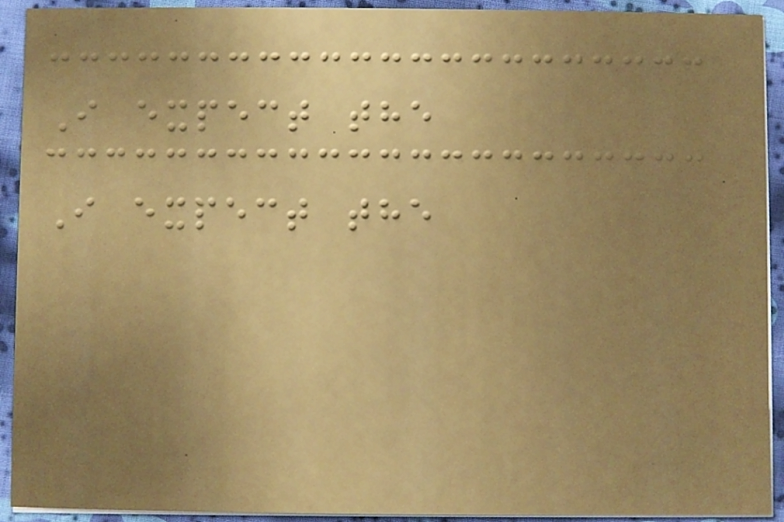I expect the
I expect the
